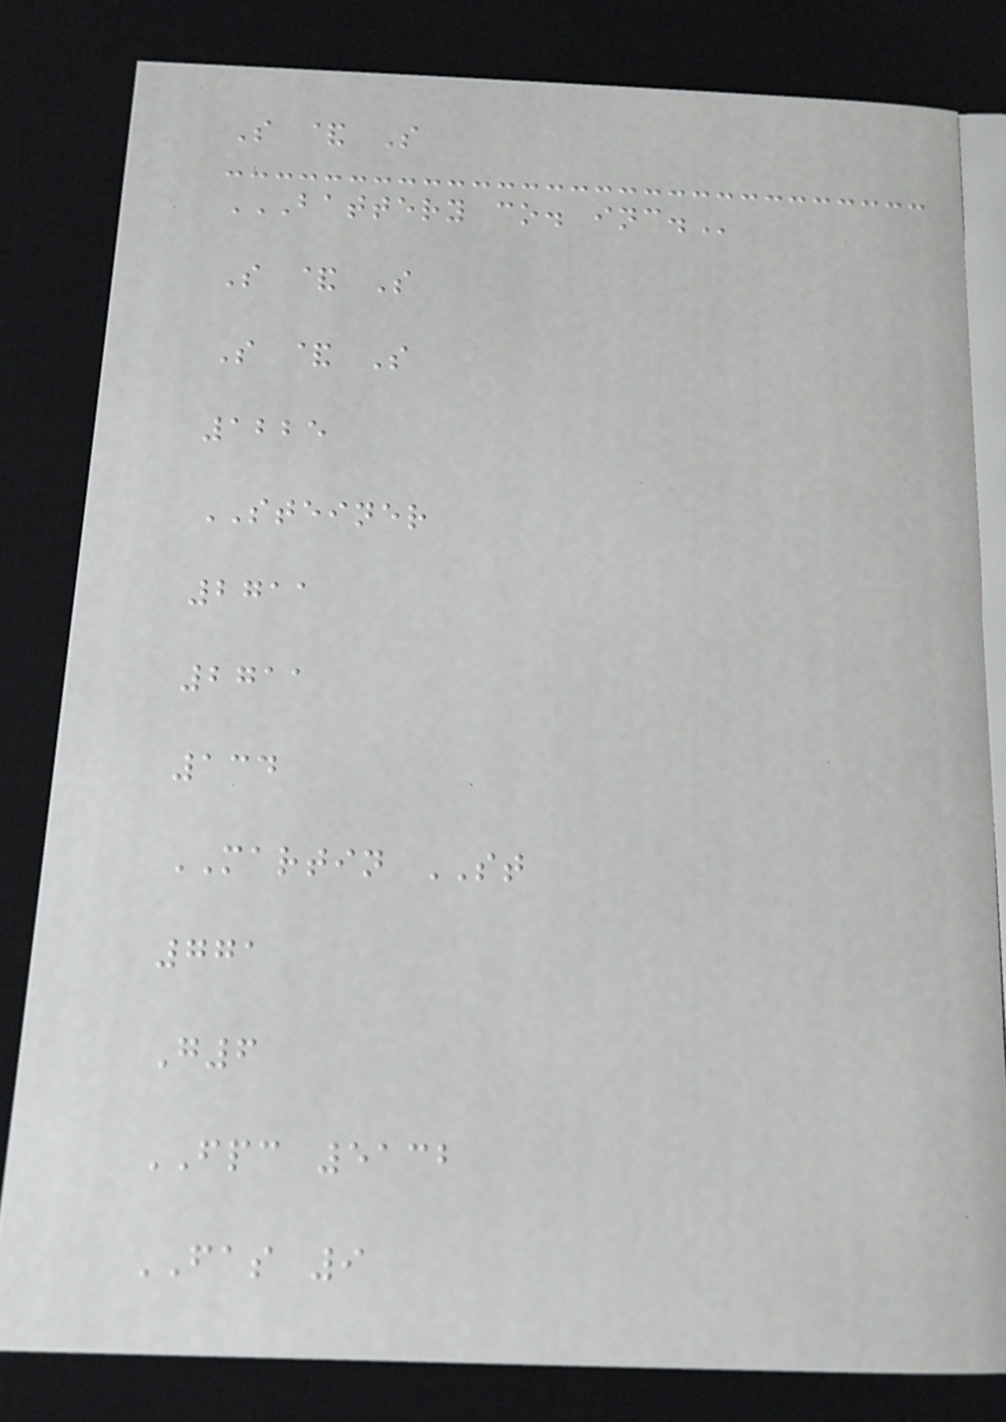S & S
BATTERY CO. INC.
S & S
S & S
1225
STEINER
2711
2711
134
MARTIN ST
771
G6
FPC 5132
FAS 9
